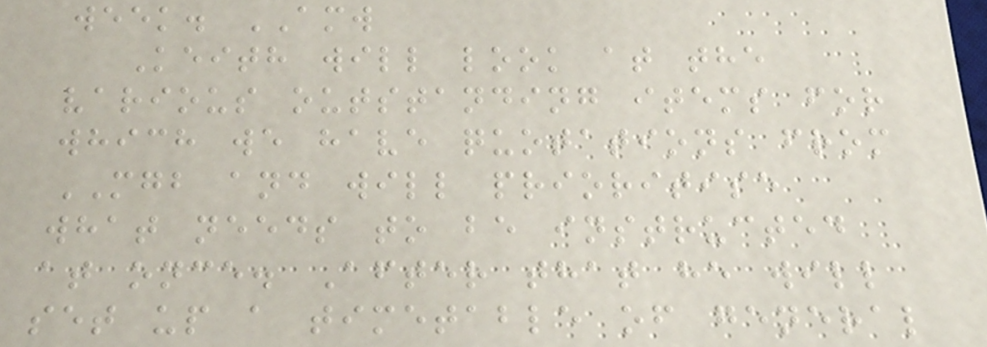week. AMW
Keith will look at the
various outstanding items for
which we have quotations from
MGB and will prioritise
what needs to be instructed
at once. After that he will
set up a timetable of general
